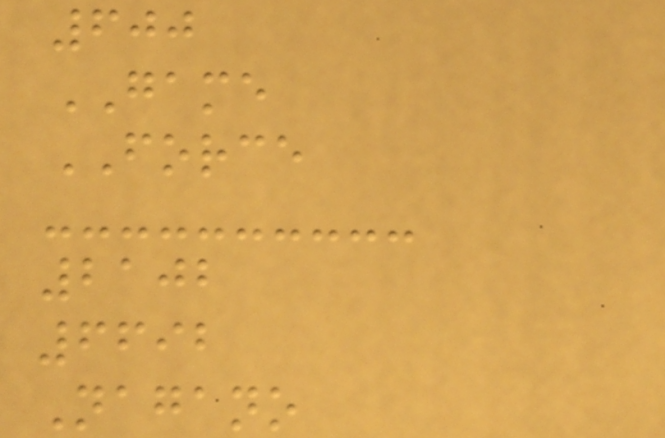600
GAME
FORCE
2102
6692
Nagano
